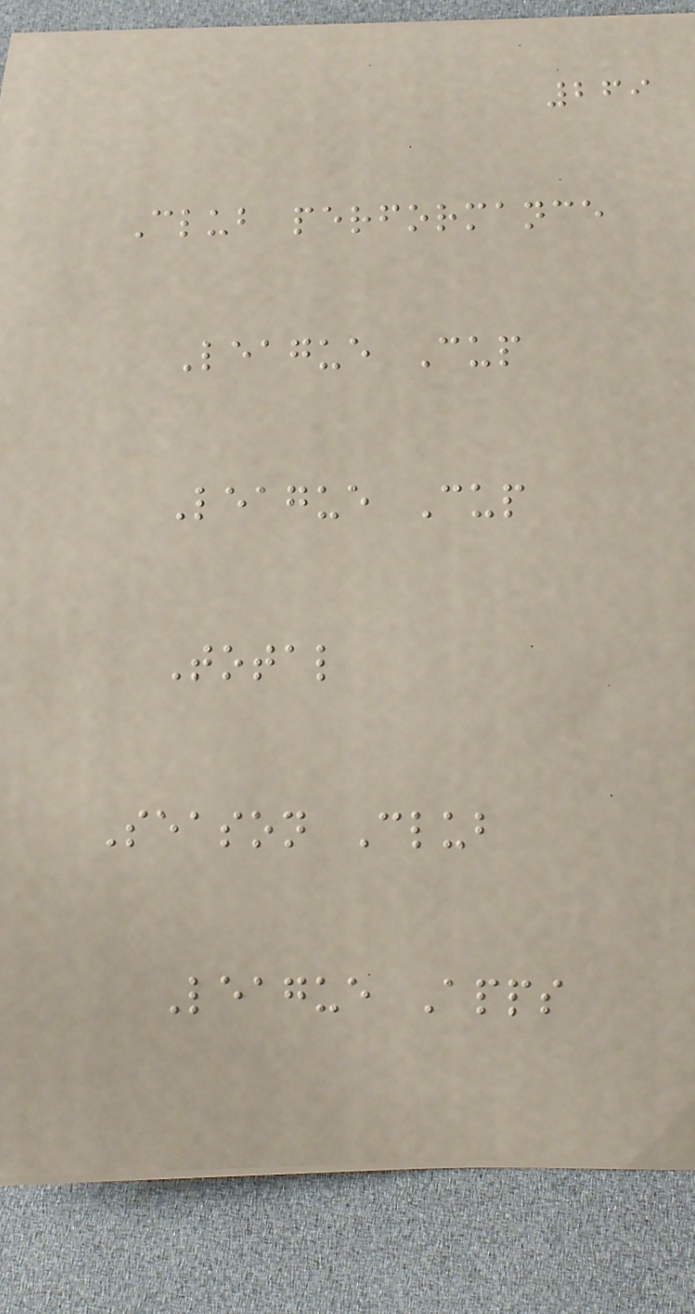269
Club performance
League Cup
League Cup
Total
Season Club
League Apps
